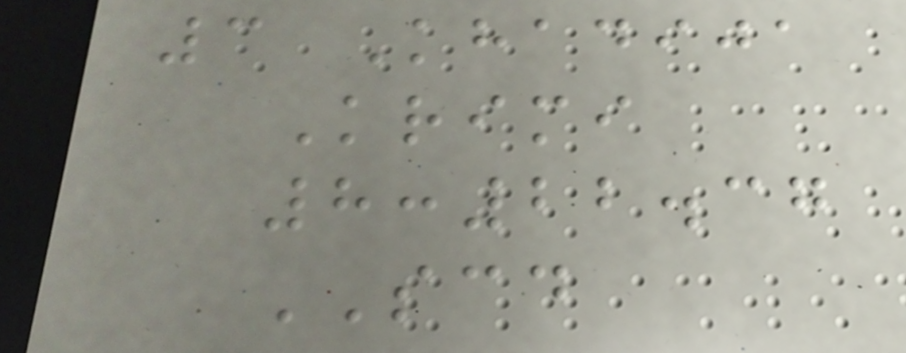3 Khadija
Krimi
8:22.37
SCD
